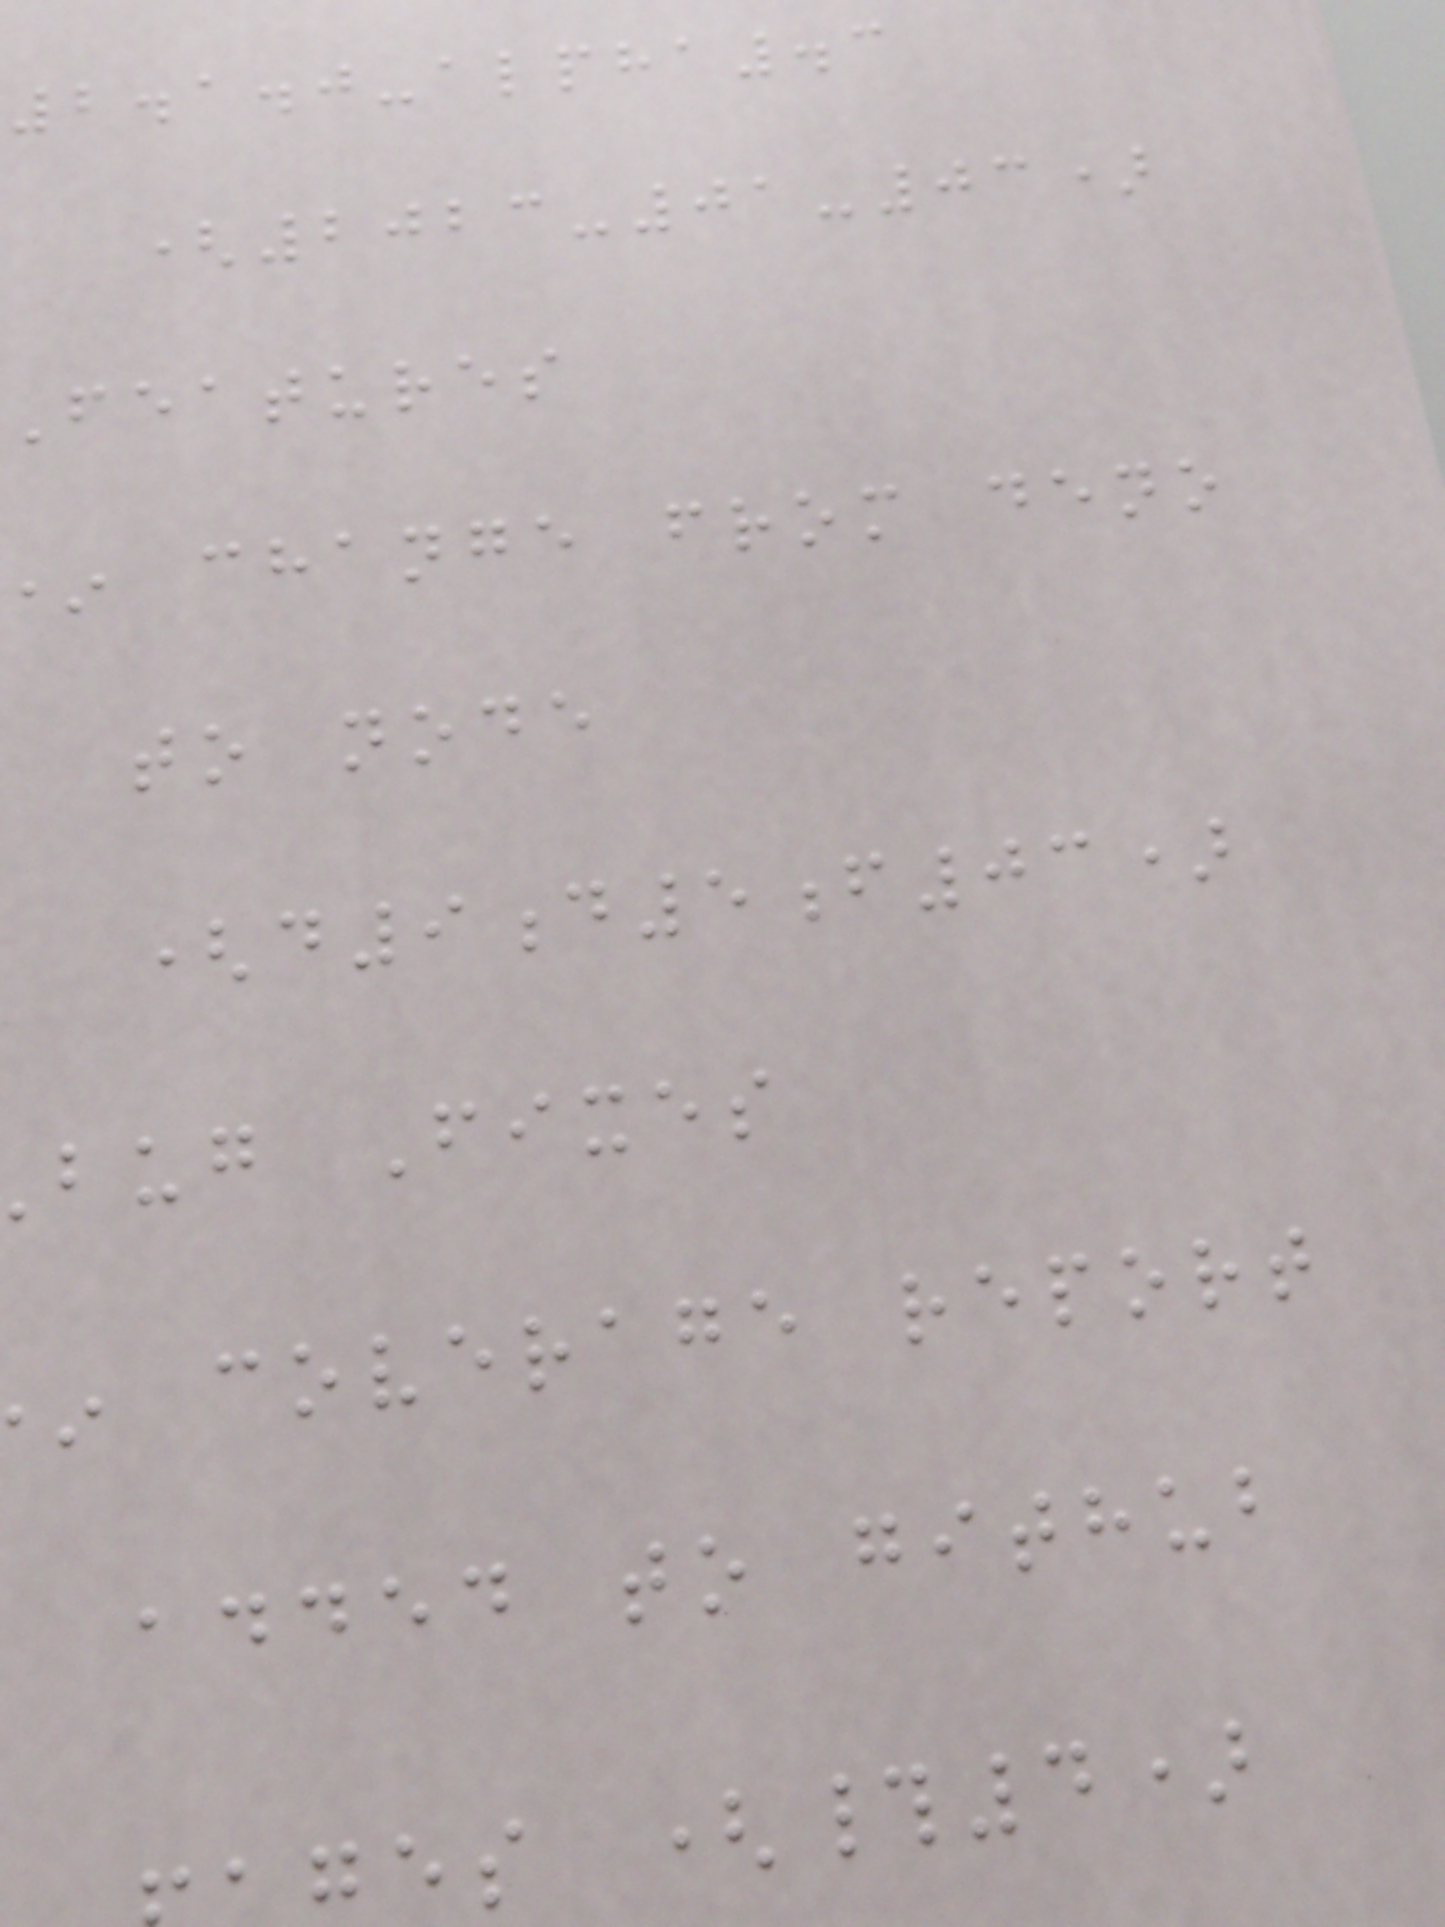2.1.0-alpha.3
(2023-01-03)
Features
change from deno
to node
(d9d5f03)
bug Fixes
coverage report
added to github
es (#4)
